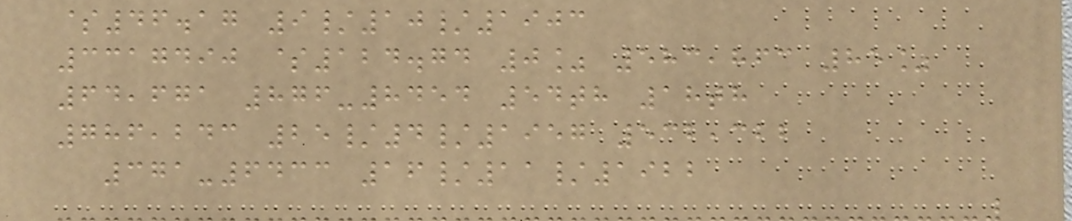$46.17 9/10/1903
3317490 $124.74 0% 583,863 85%
64,671 876-8454 54th 18th
786,243 25/4/1957 532,322
371-6433 16/11/1922
